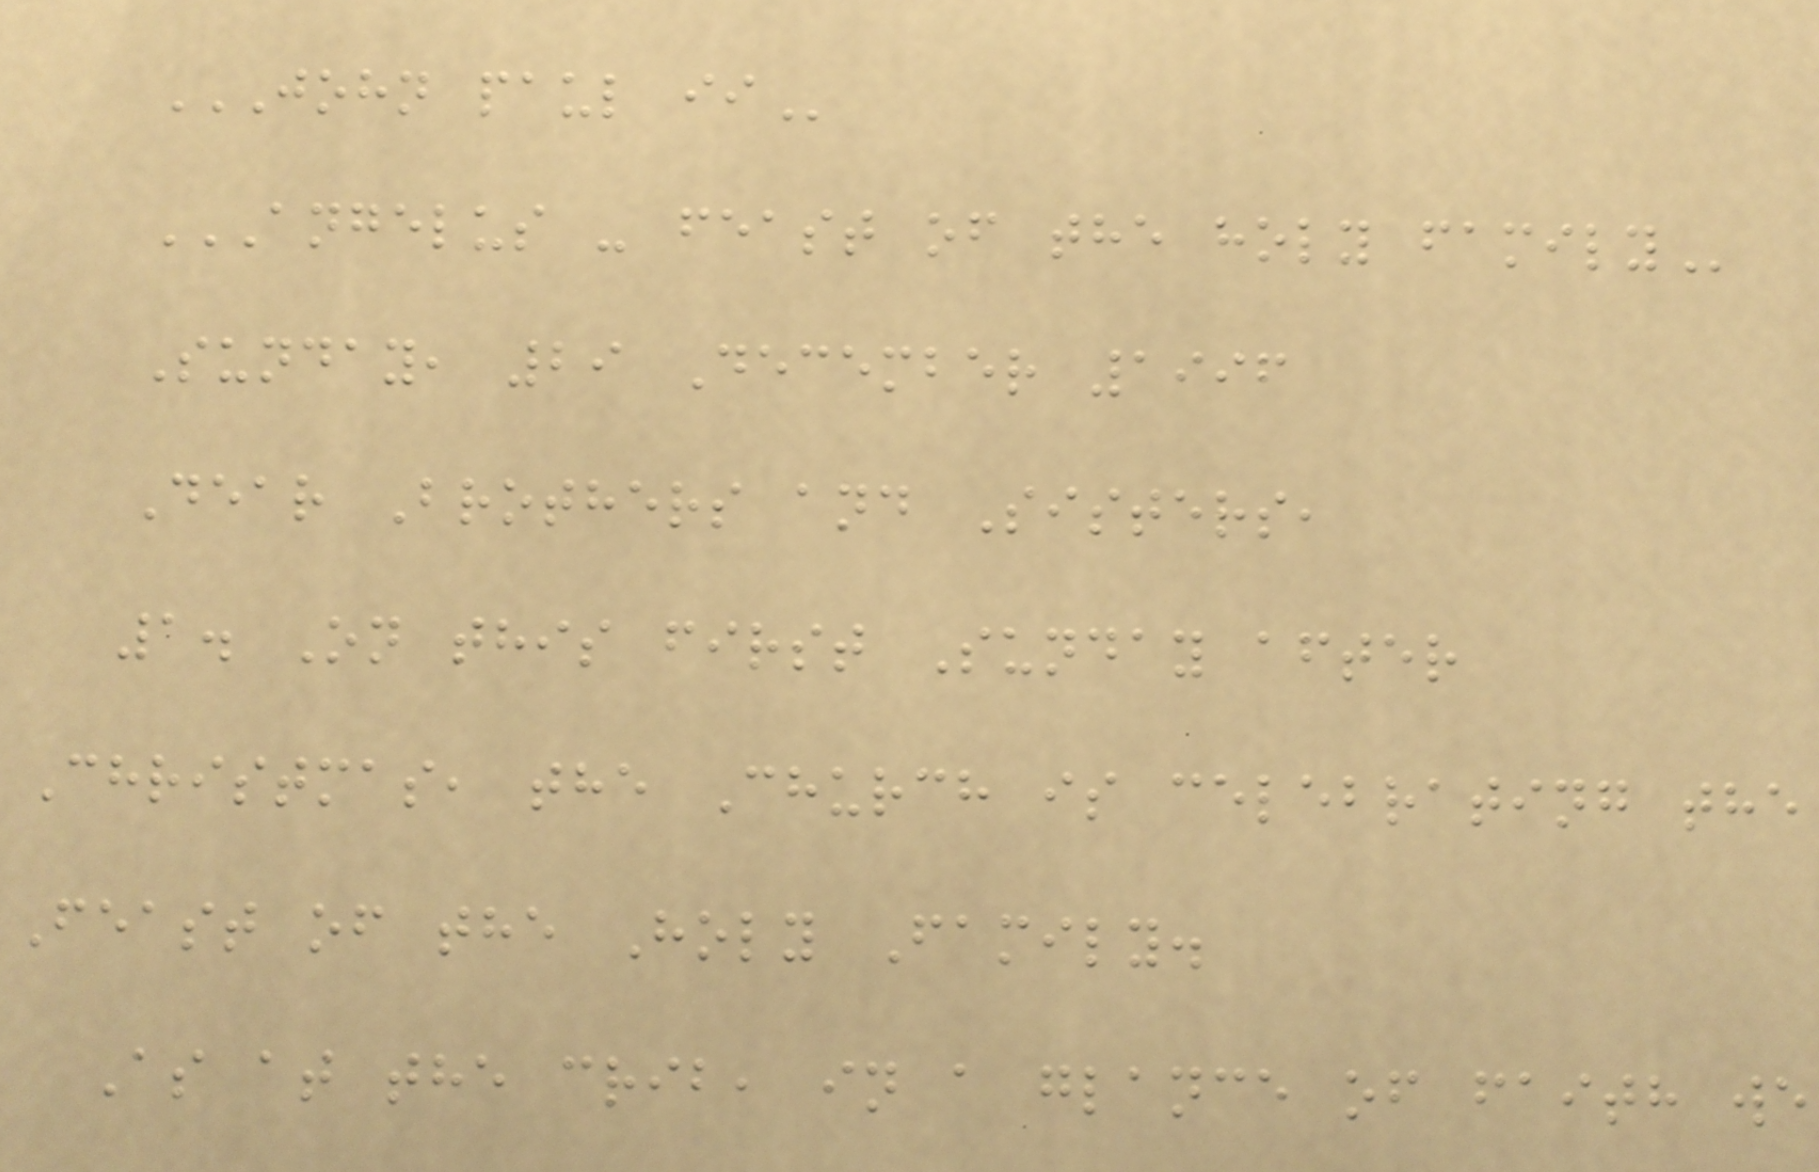JOHN PAUL II
ANGELUS - FEAST OF THE HOLY FAMILY
Sunday, 29 December 1996
Dear Brothers and Sisters,
1. On this first Sunday after
Christmas, the Church is celebrating the
Feast of the Holy Family.
As at the crib, in a glance of faith we
